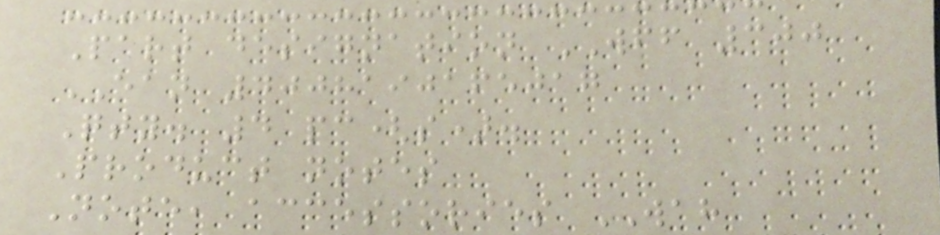Part designation WFF 300
EAN 4008190165017
Qty. 4 pc(s).
Product notes
Note, accessories WAH
